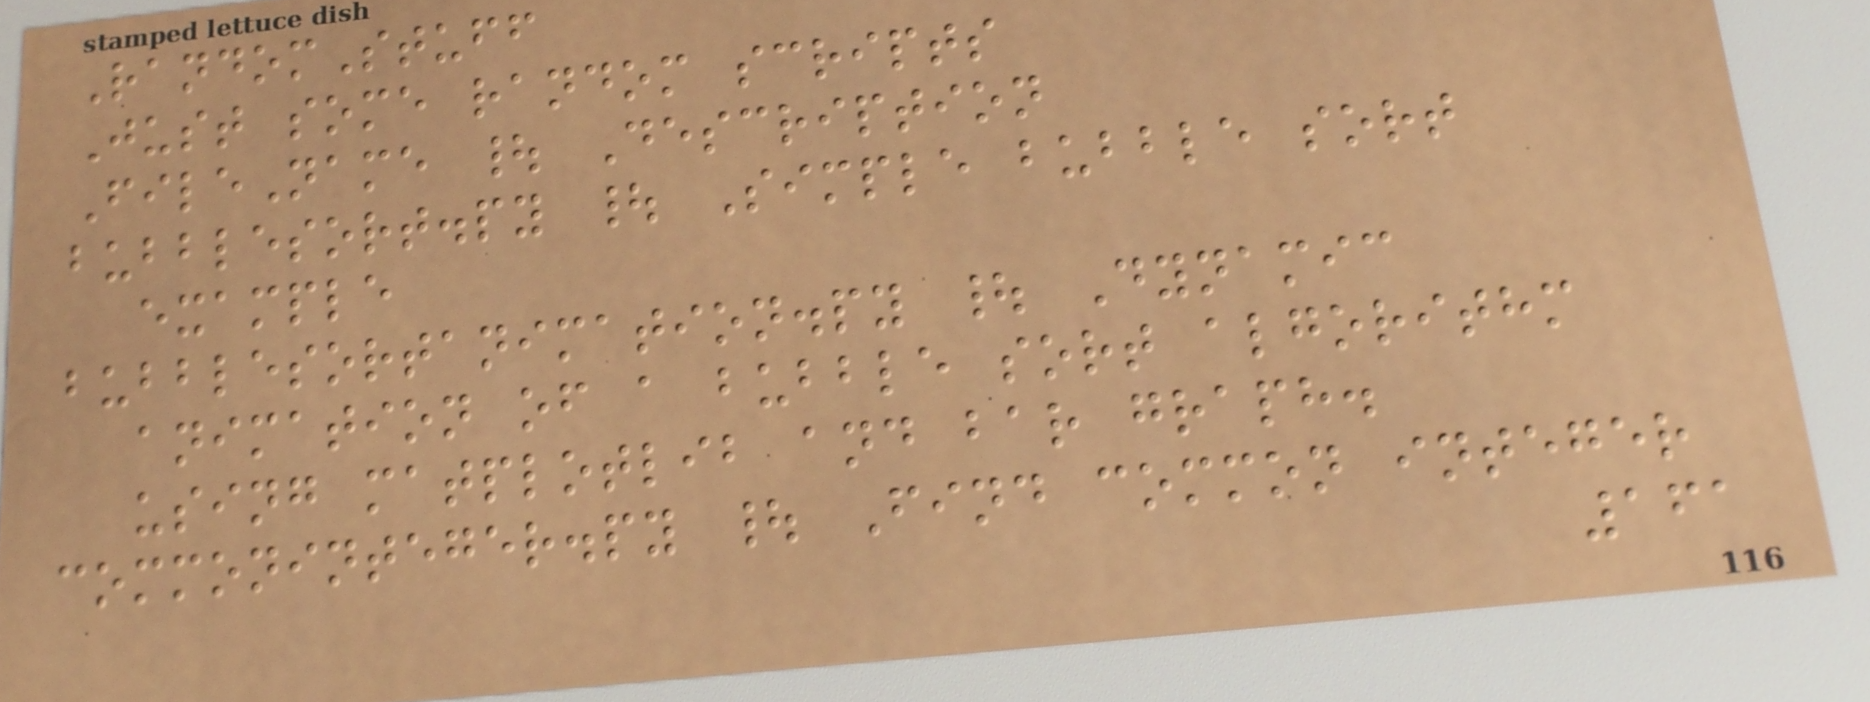RandomStuff
Just some random scripts
FileName | Description
bubblesort.py | Simple bubble sort
example
bubblesortanimation.py | Dynamic
animation of a bubble sort algorithm
using matplotlib and bar graph.
commoninteger.py | Find common integer
161
